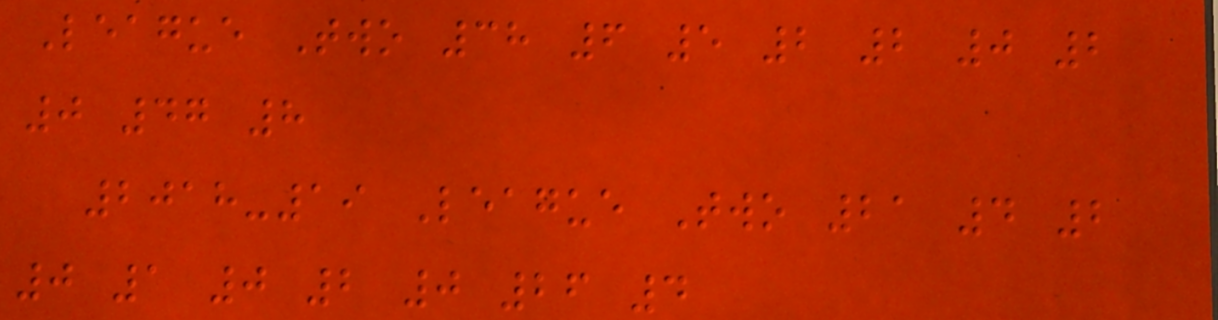League Two 38 6 5 2 2 0 2
0 47 8
2018-19 League Two 21 4 2
0 1 0 2 0 26 4
